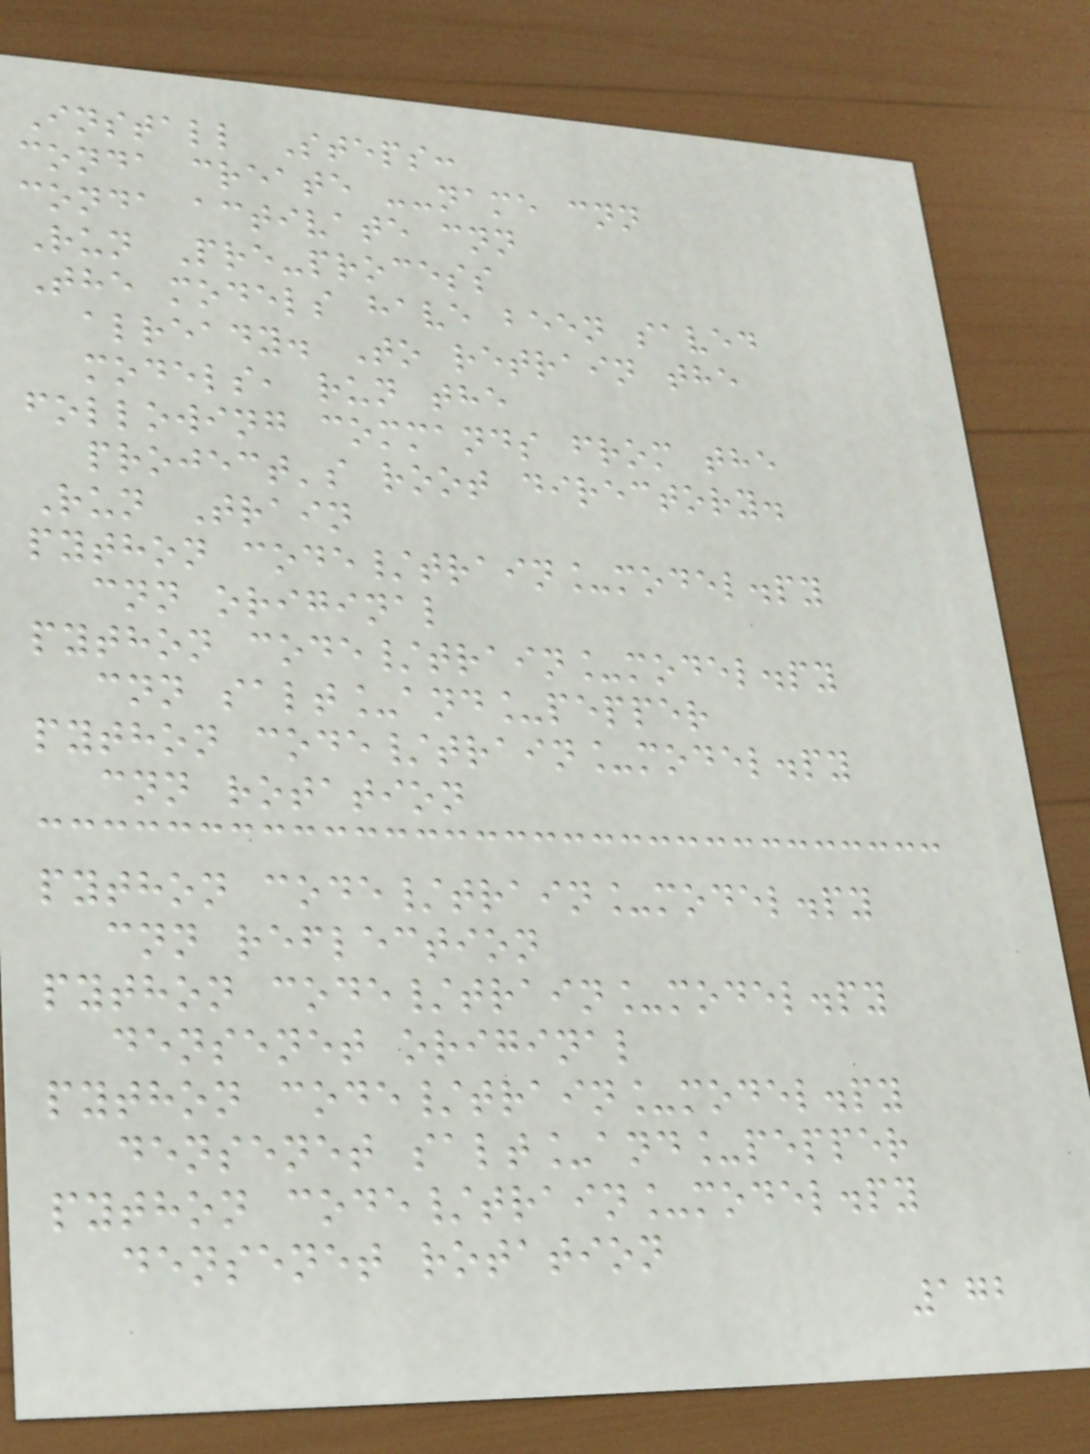Install Steps:
conda create --name cnn
conda activate cnn
Run Pre-process
The models have been saved
already. To retrain the
models, run the
following commands from the
project's root directory.
Run Train
python code/train_model.py
cnn original
python code/train_model.py
cnn salt_and_pepper
python code/train_model.py
cnn rotation
python code/train_model.py
cnn reflection
python code/train_model.py
densenet original
python code/train_model.py
densenet salt_and_pepper
python code/train_model.py
densenet rotation
172
